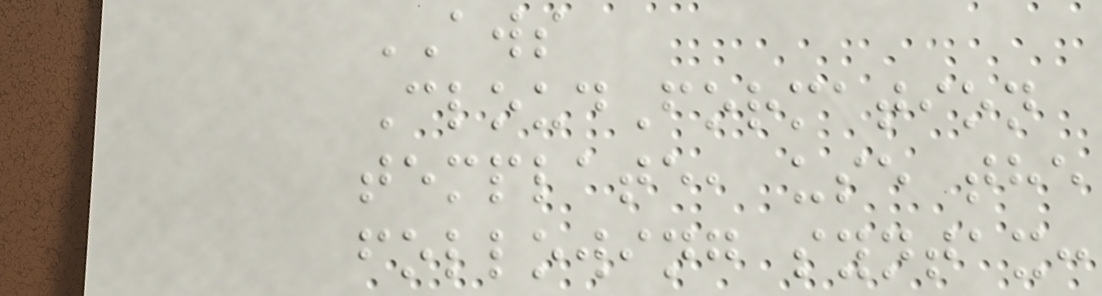AWS
CloudFormation
template, use the
following syntax:
